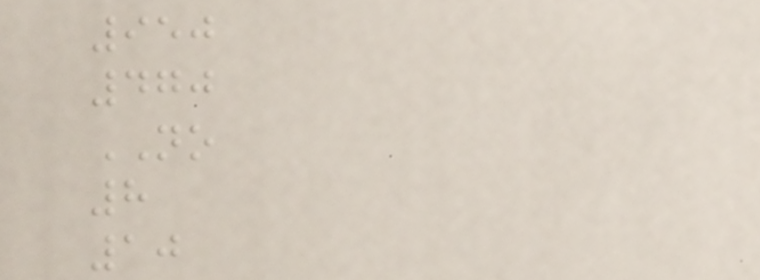950
470
NO
8
10
